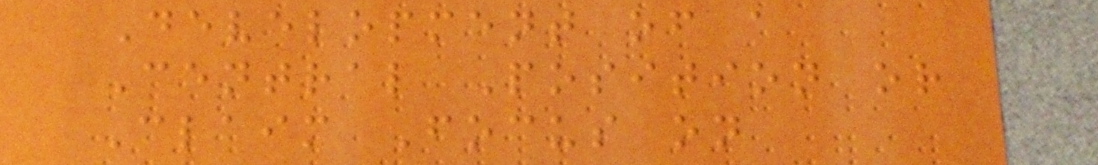Development of a
Central Position or
Claim Focus on
